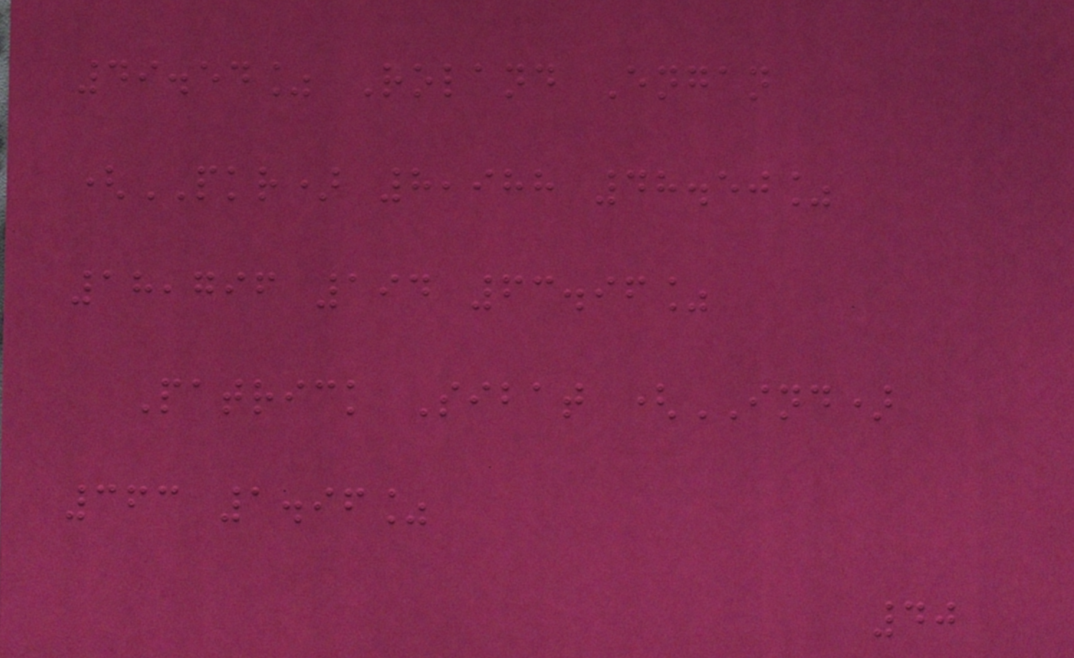49.54% Roland Engan
(PKR) 8,988 48.50%
18,796 194 63.96%
Patrick Sibat (IND)
363 1.96%
40
